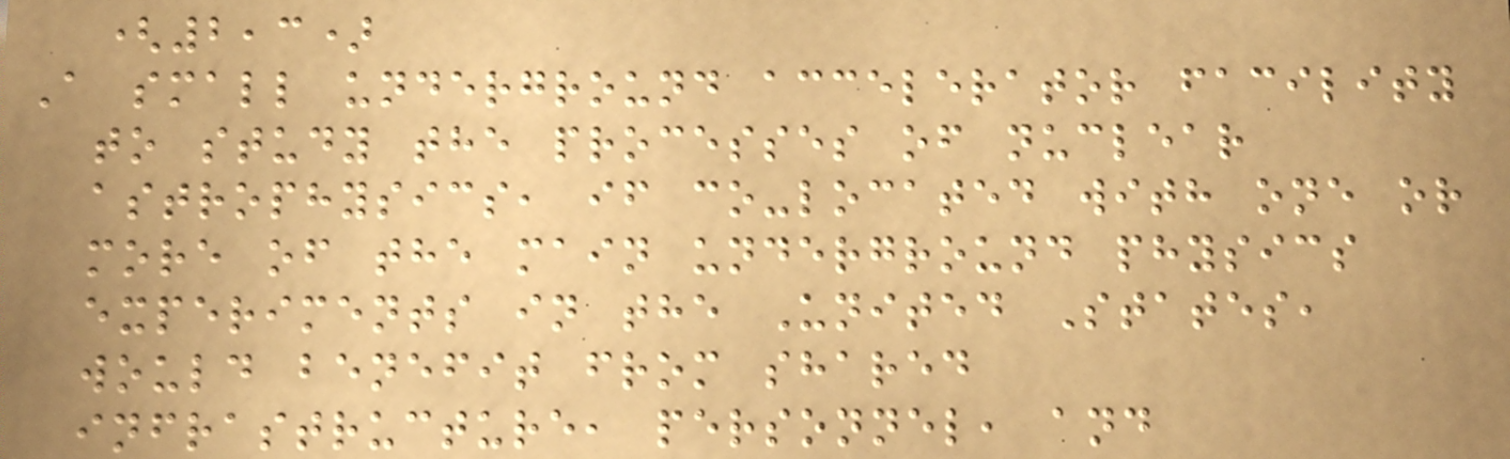(2,3)
A small underground accelerator facility
to study the processes of nuclear
astrophysics, if co-located with one or
more of the main underground physics
experiments in the United States,
would benefit from shared
infrastructure, personnel, and
